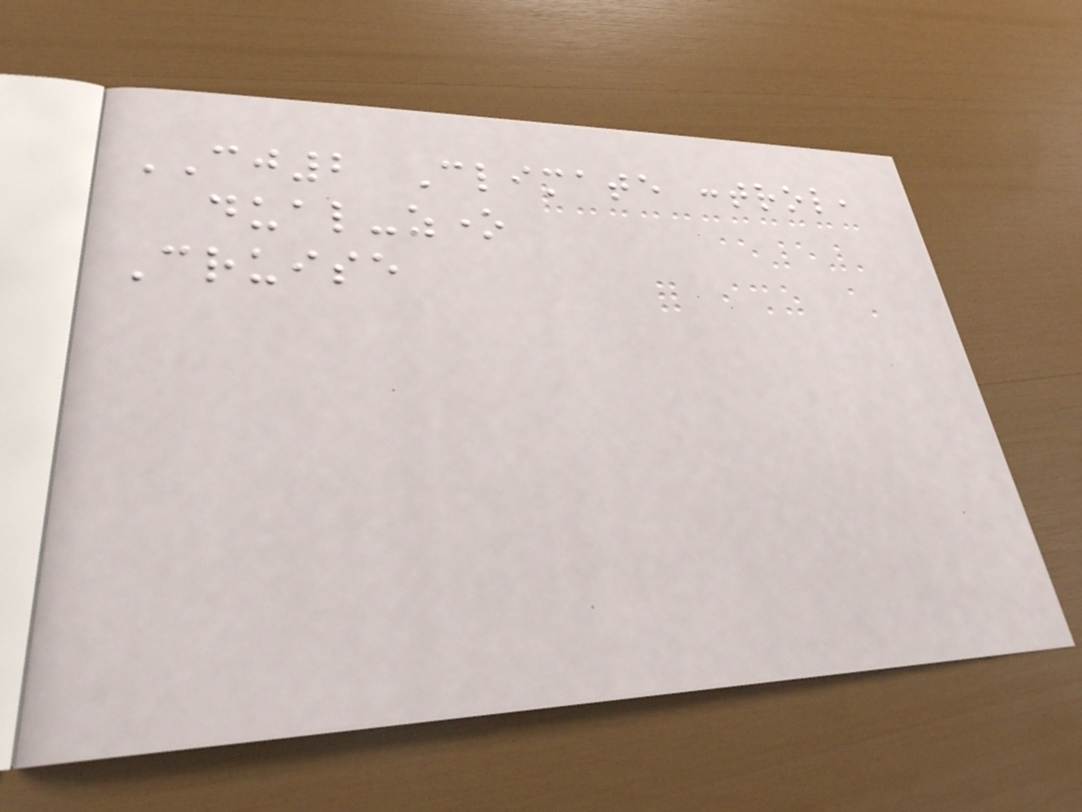CJ2 Climate control,
dual-zone
Cruise
